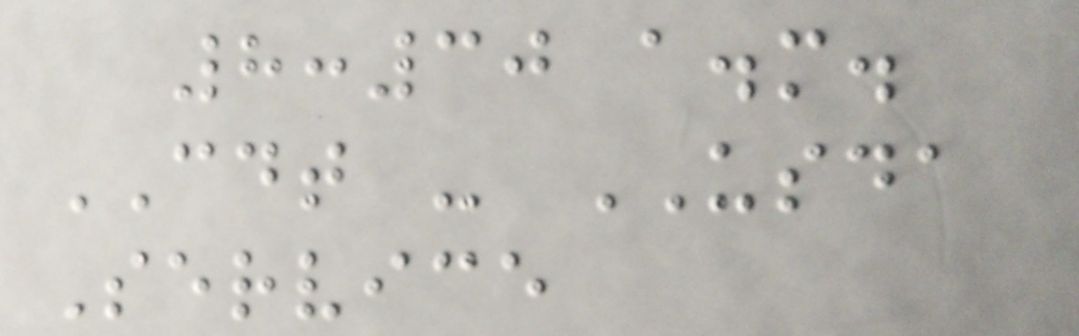8:30 a.m.
CDT - USDA
Service
